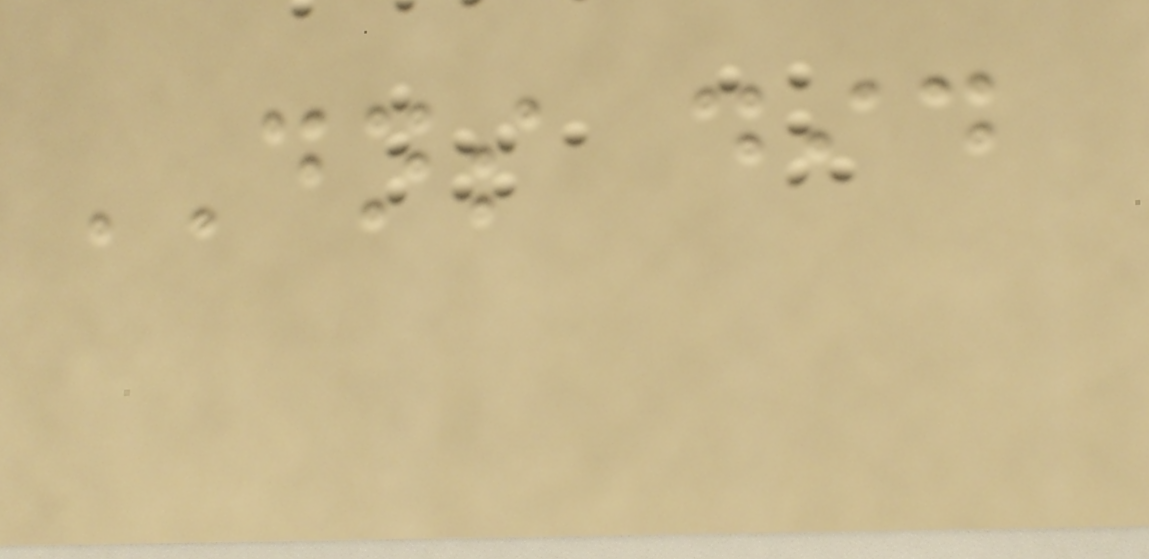DNS did
